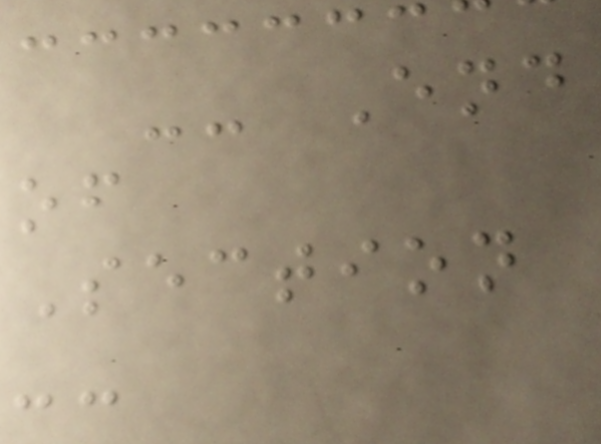-- End
of
Section
--
